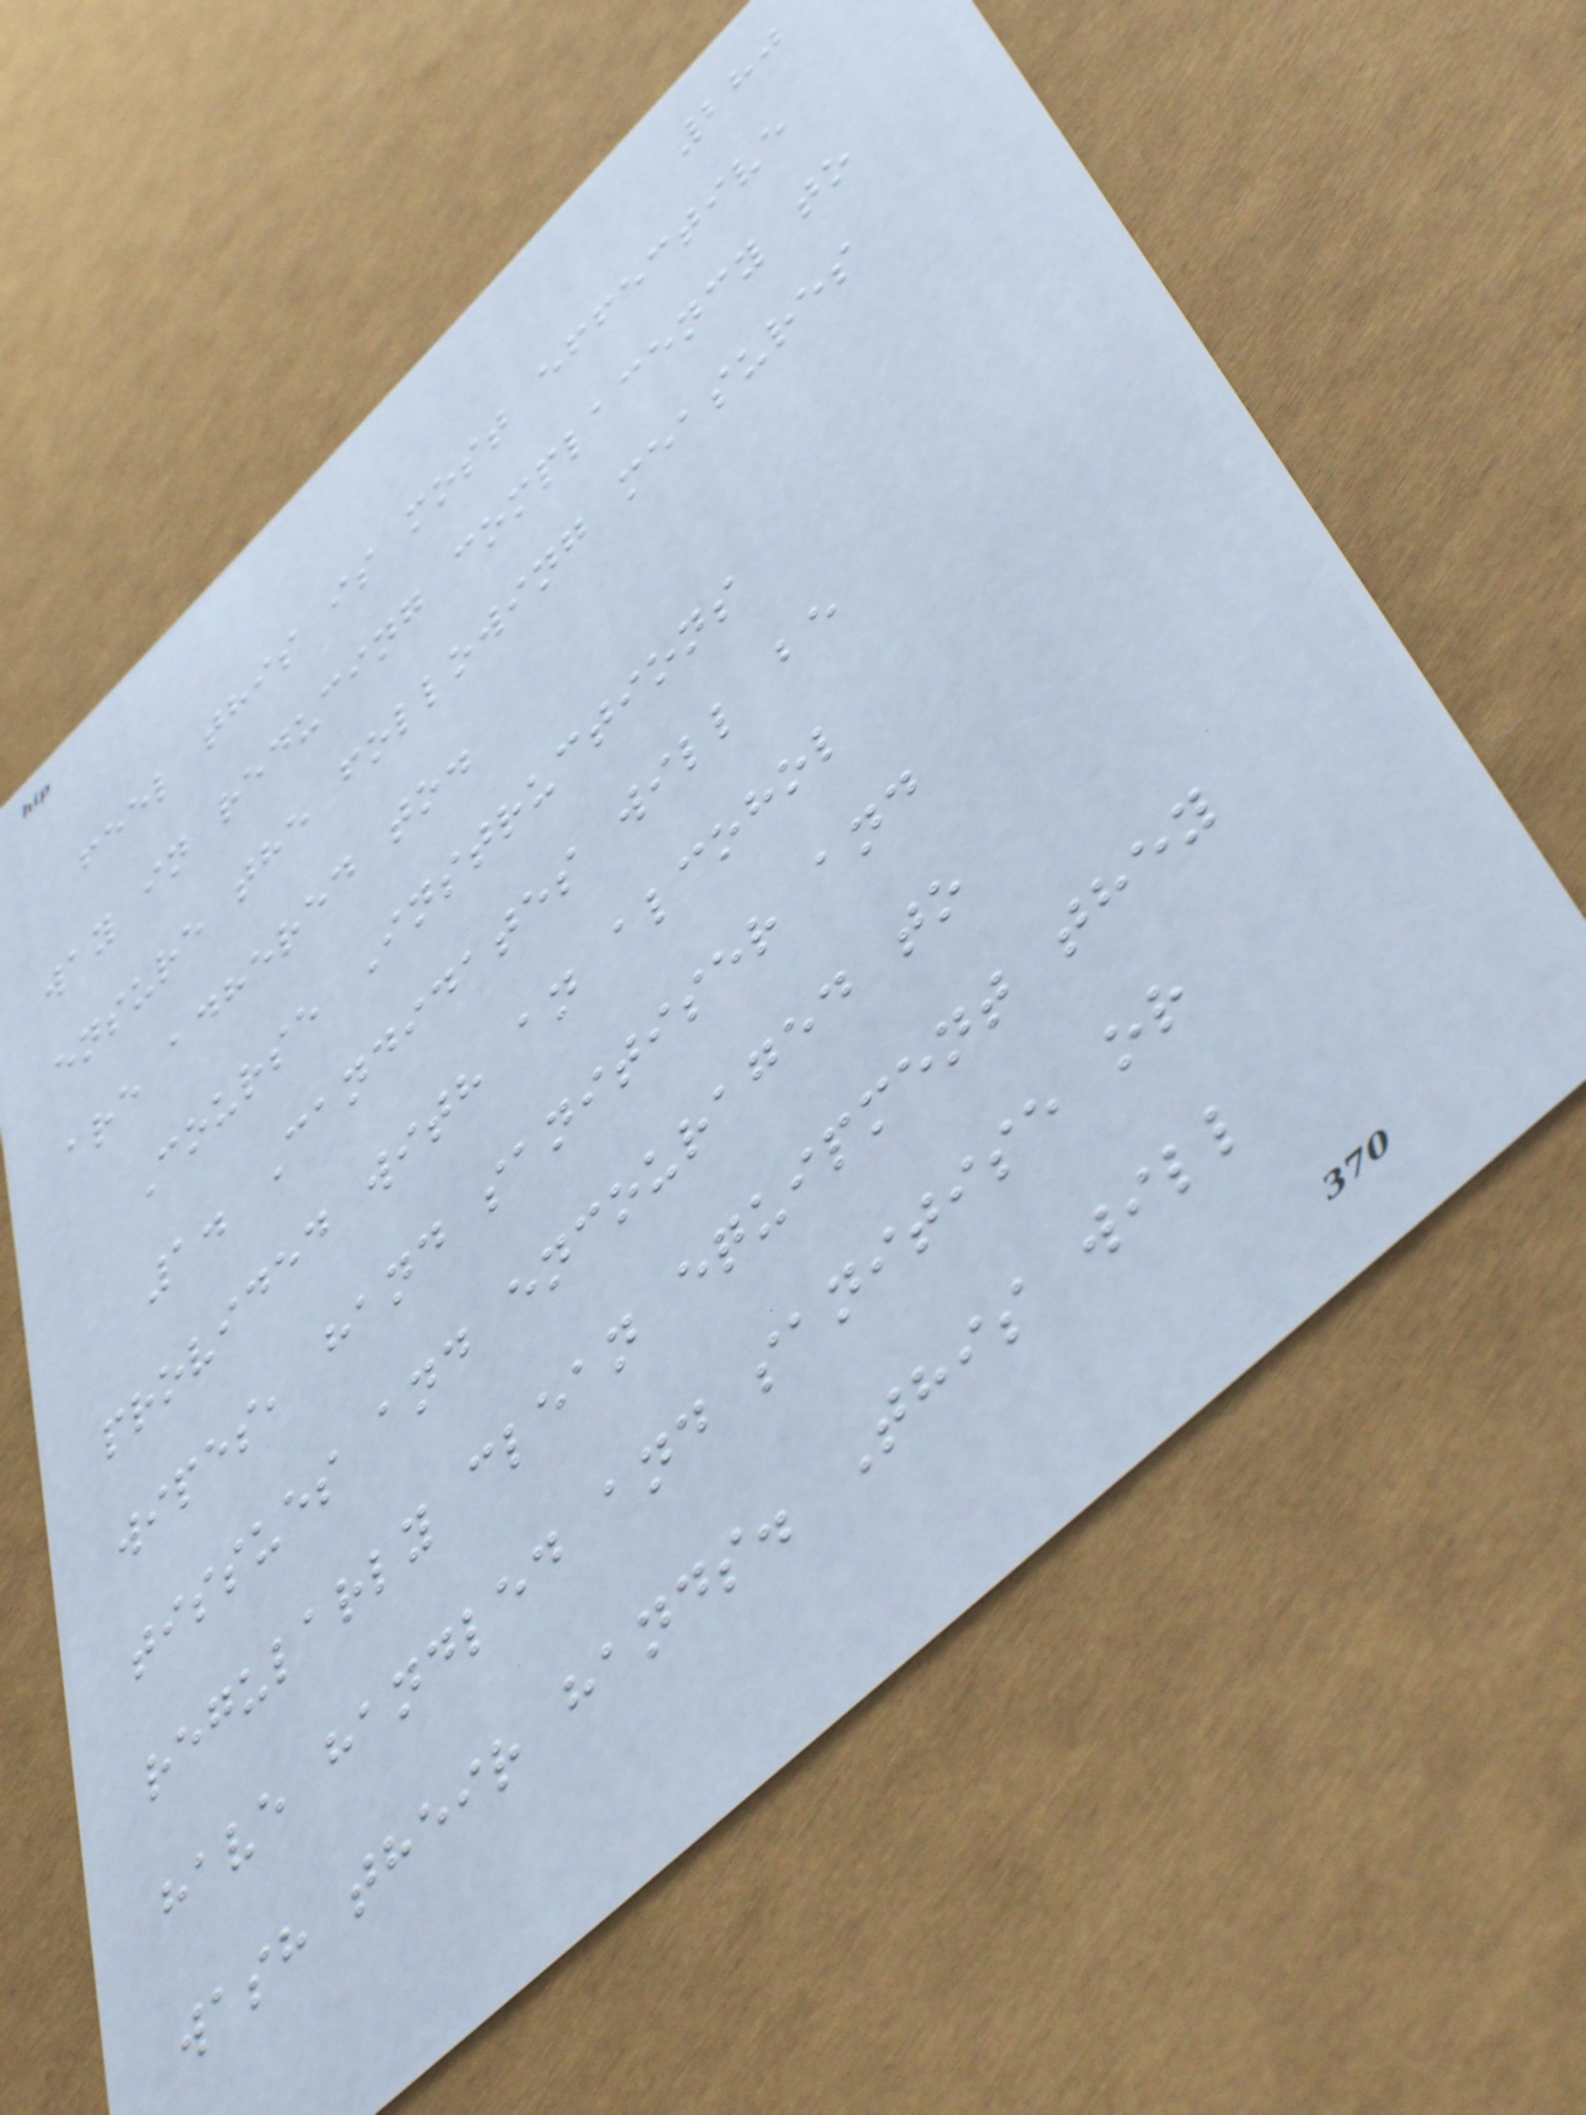280
feel this is most effective
way in reducing complacency to
ensure the following measures
are adhered to.
Course Instructions
1. Candidates will be
provided with an alcohol
wipes, hand sanitiser and
tissues and encouraged to
regularly clean equipment they
have handled and sanitise or
wash their hands. This will
